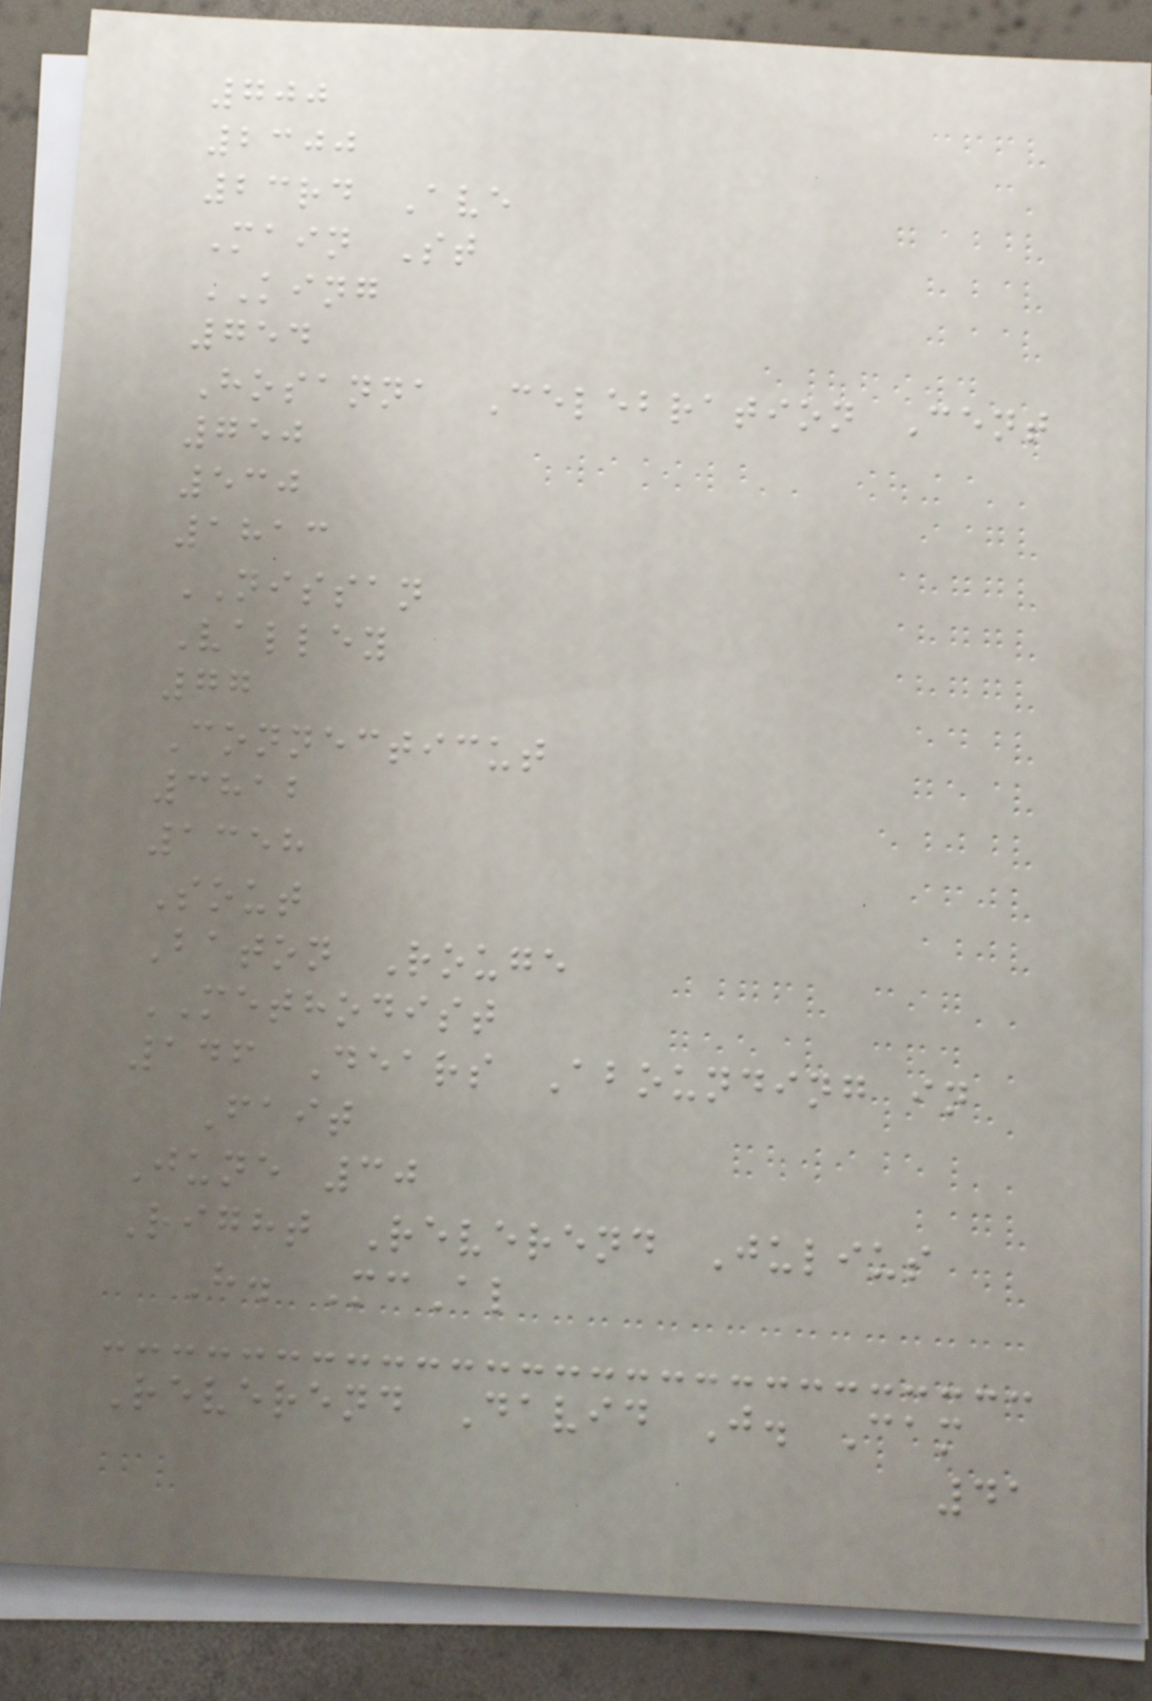700
2300
23rd Ave
Main St
KING
754
Hosanna Celebration Cent
750
530
1813
NISSAN
Valley
77
Connecticut
3812
1358
Sout
Baton Rouge
METHODIST
146 Dears Abounding in
Fait
June 30
Right Reverend Julius
H. McAl
Reverend David J. Cam
41
